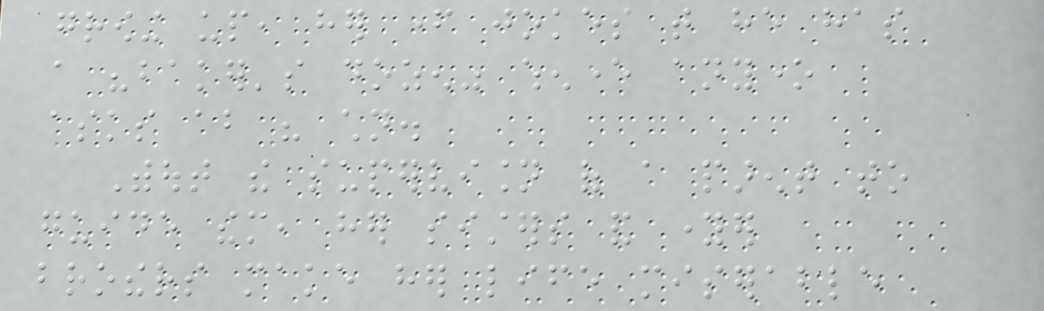growing up, her father jokes that he has
a "baker's dozen" whenever anyone
asks about his children.
Without the supervision of a parent to
guide them, her sisters and younger
brothers make her life miserable
